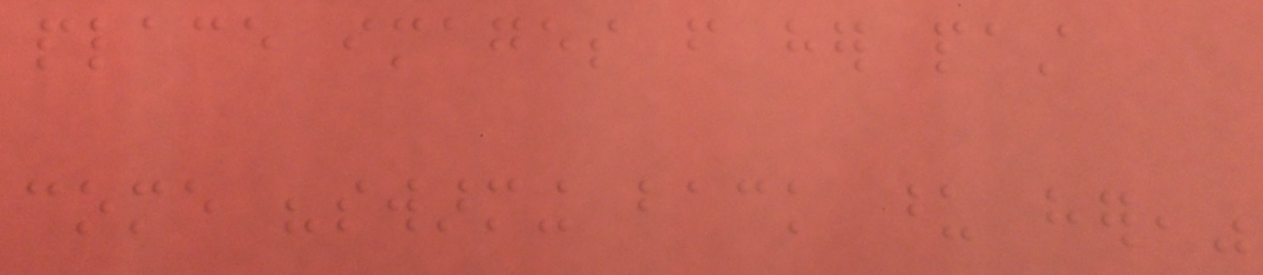place images from her past
come "swarming back upon her,"
